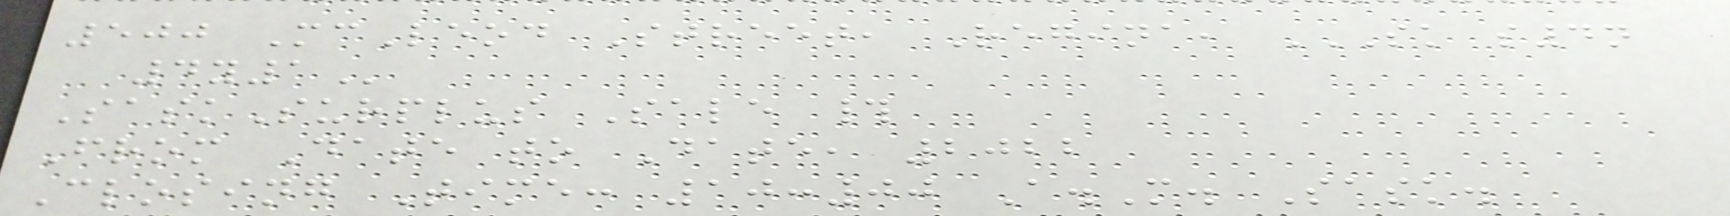500 McLeod Street, Regina, SK S4N
4Y1
SaskSurplus Sale #
From Date to Date, 2022
Closing Time: 10:00 A.M. Sask.
